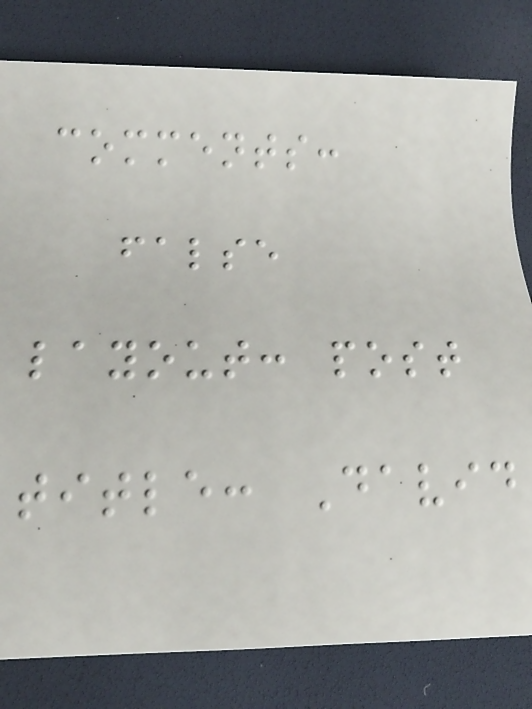comments:
false
layout: post
title: David
